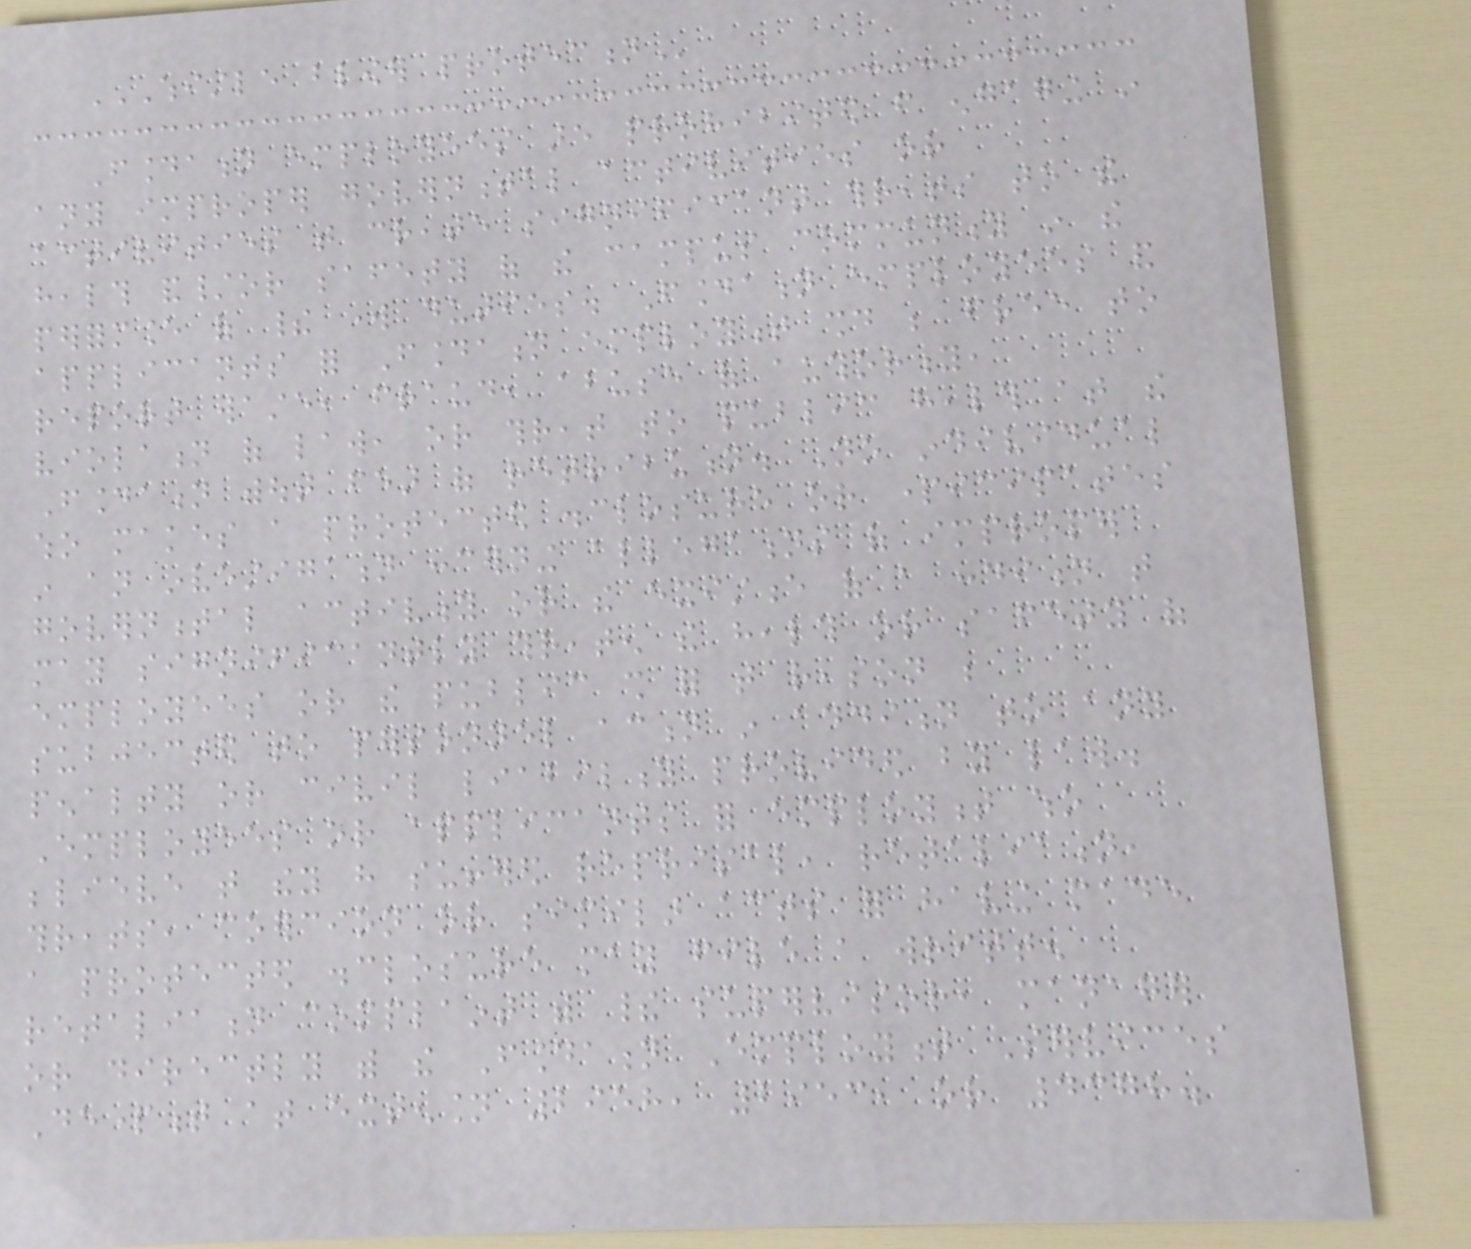WHISTLE BLOWER PROTECTION
Foundation employees are prohibited from engaging in
any improper governmental activities or
activities that create significant threats to the
health and/or safety of the campus community in the
performance of their work duties. Foundation employees and
applicants for Foundation employment should be free to
report waste, fraud, abuse of authority,
violation of law, or threat to public health at the
Foundation without fear of retribution. No individual
who makes a protected disclosure or participates
in an investigation concerning allegations of improper
governmental activity or the existence of a condition that
may significantly threaten the health or safety of
employees or the public shall for that reason be
subjected to personnel action in addition to any
penalty or civil liability provided by law.
Employees or applicants for employment who
believe that they have suffered reprisal, retaliation,
threats, coercion or similar acts for having made
a protected disclosure may file a written
retaliation complaint with their supervisor, manager
or directly with the Foundation Employment Services
Department at extension 2958, 2953, or 4378.
